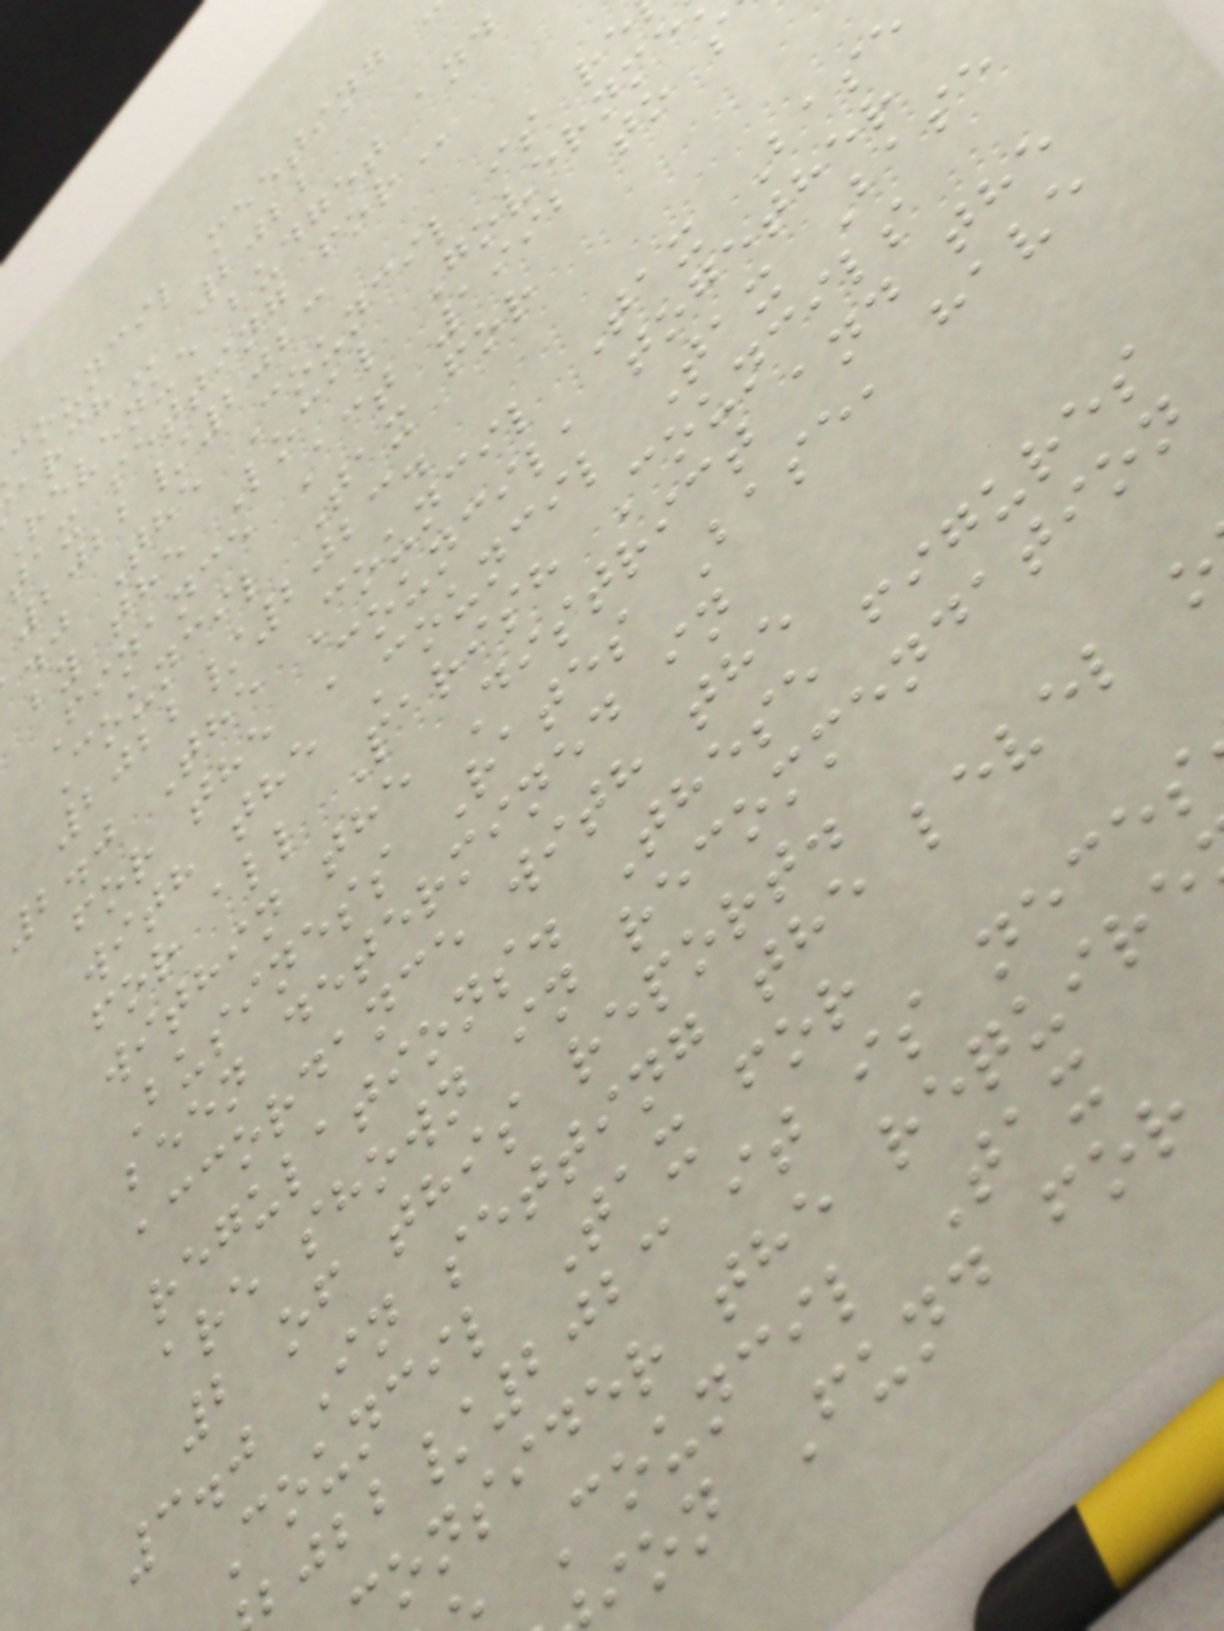council meeting
2022
revenue budget and
tax setting
2022/2023
.j The Council is re
by the Local Governme
Finance Act 1992 to s
Council Tax for
2022/2023.
2.0 The Council Tax Base
for the Council, together
with the Council Tax Base
for all Parish Councils
within the District and the
Business Rates Base, have
been determined in
accordance with the
regulations. These figures
are shown in recommendation
2 of this report.
3.0 In setting the level
Council Tax for
/2023 it is neces
onsider the require
Council Tax
ion Fund for
